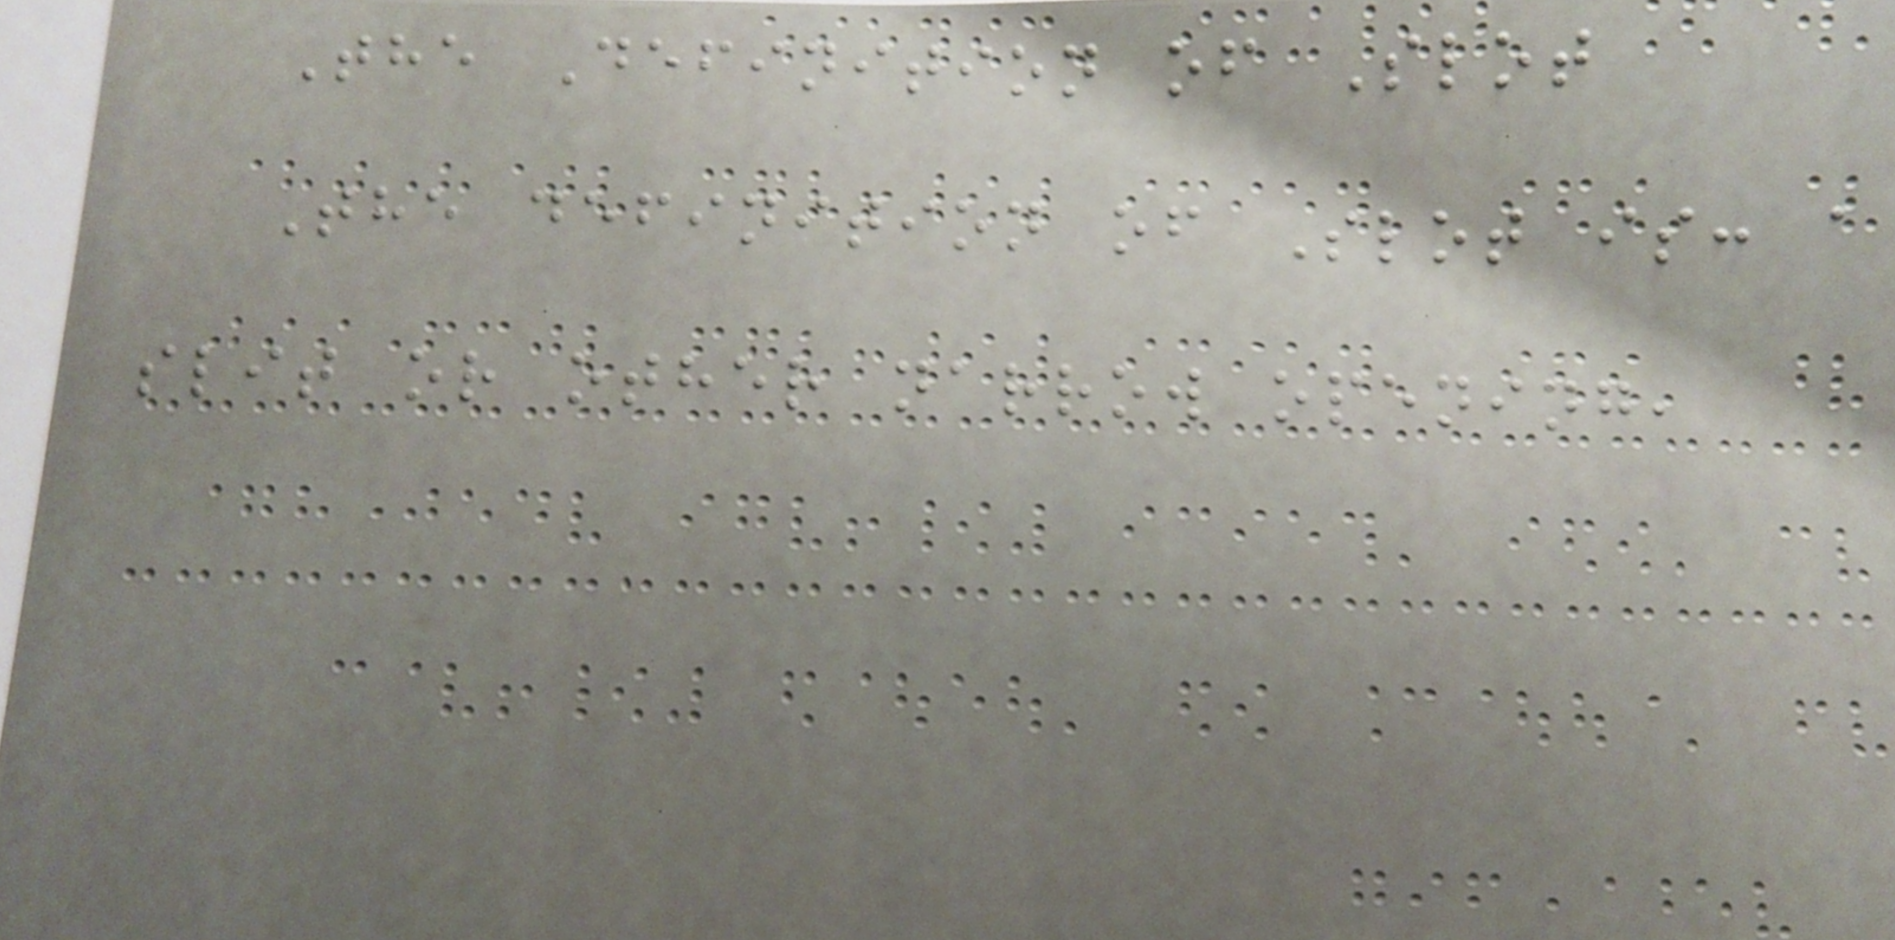The Definition of Slot
The definition of Slot is: a
slit or other narrow opening,
